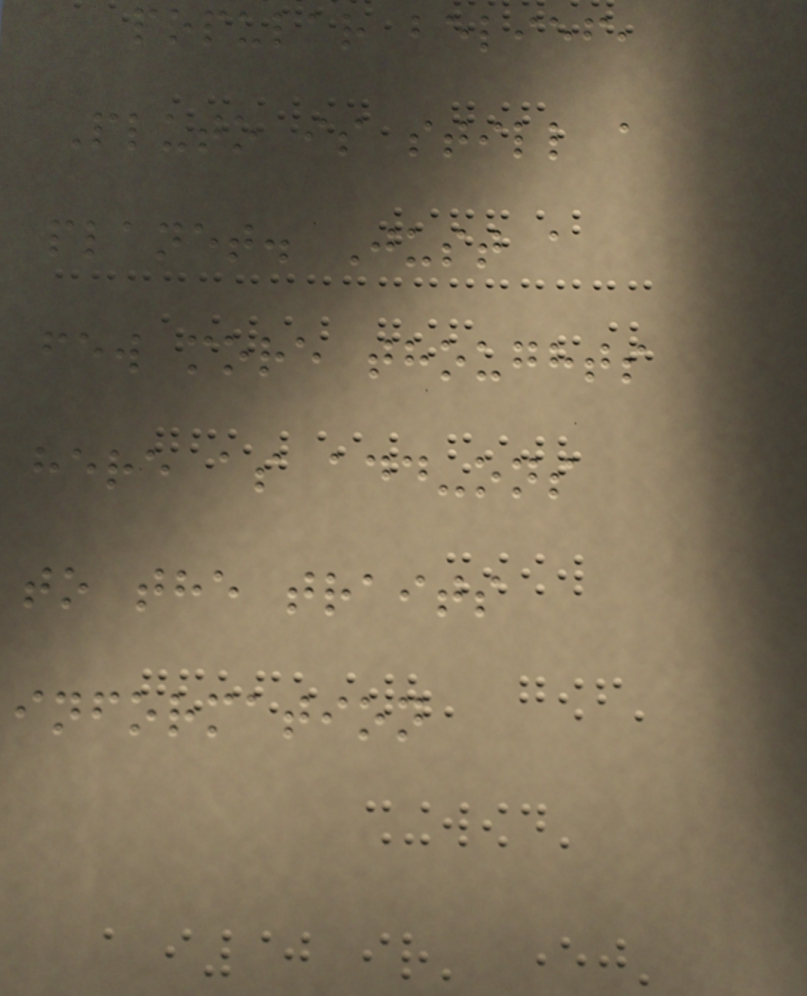popular belief,
Pluto is still a
planet. Just a
few more thoughts
here as add-ons
to the traits
information
